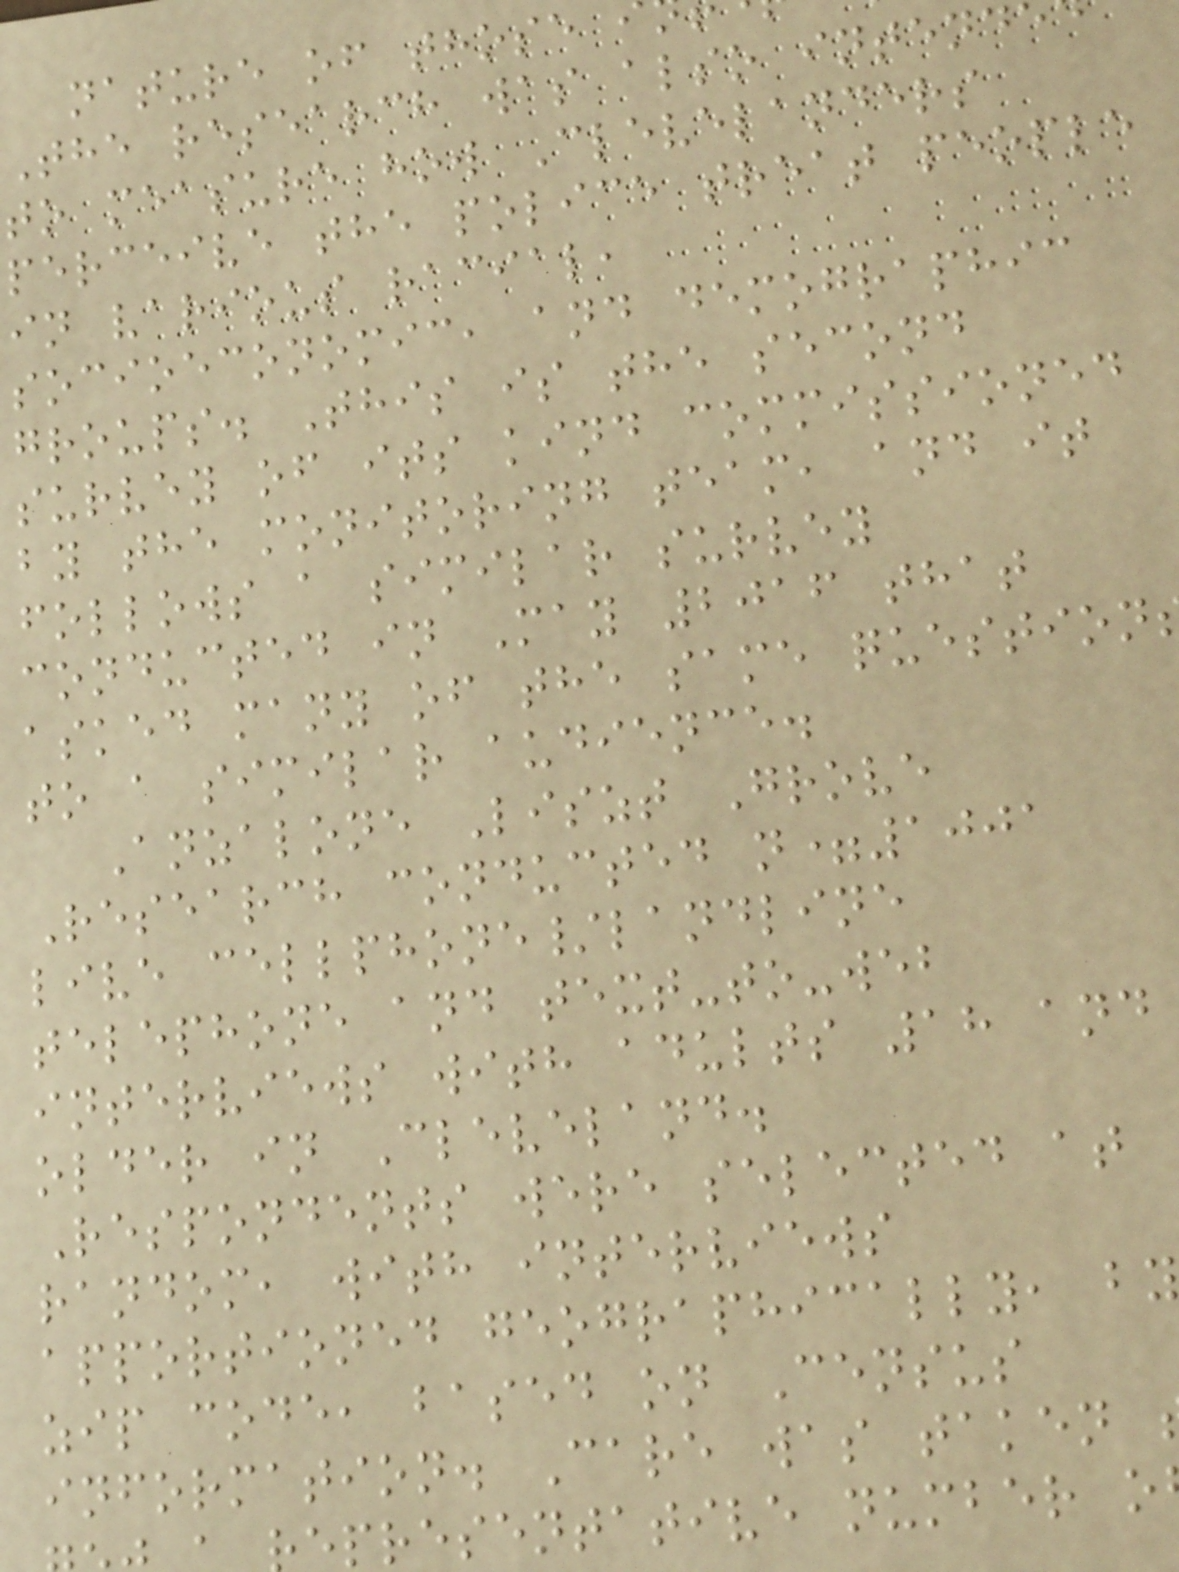nature of those
The research was also intend
to measure how Clevelanders
perceive the police treat people
in various racial,
socioeconomic, and demographic
groups. This is the second
survey of its kind commissioned
by the monitoring team, and it
follows a similar survey
conducted in May 2016 that
asked many of the same question
to a similar audience.
Anzalone Liszt Grove
Research conducted n=1001
live cellphone/landline
telephone and text-to-web
interviews with adults 18 and
older in Cleveland.
Respondents were selected at
random, with interviews
apportioned geographically, by
zip code, based on Census
information. Care was taken
epresentative number o
